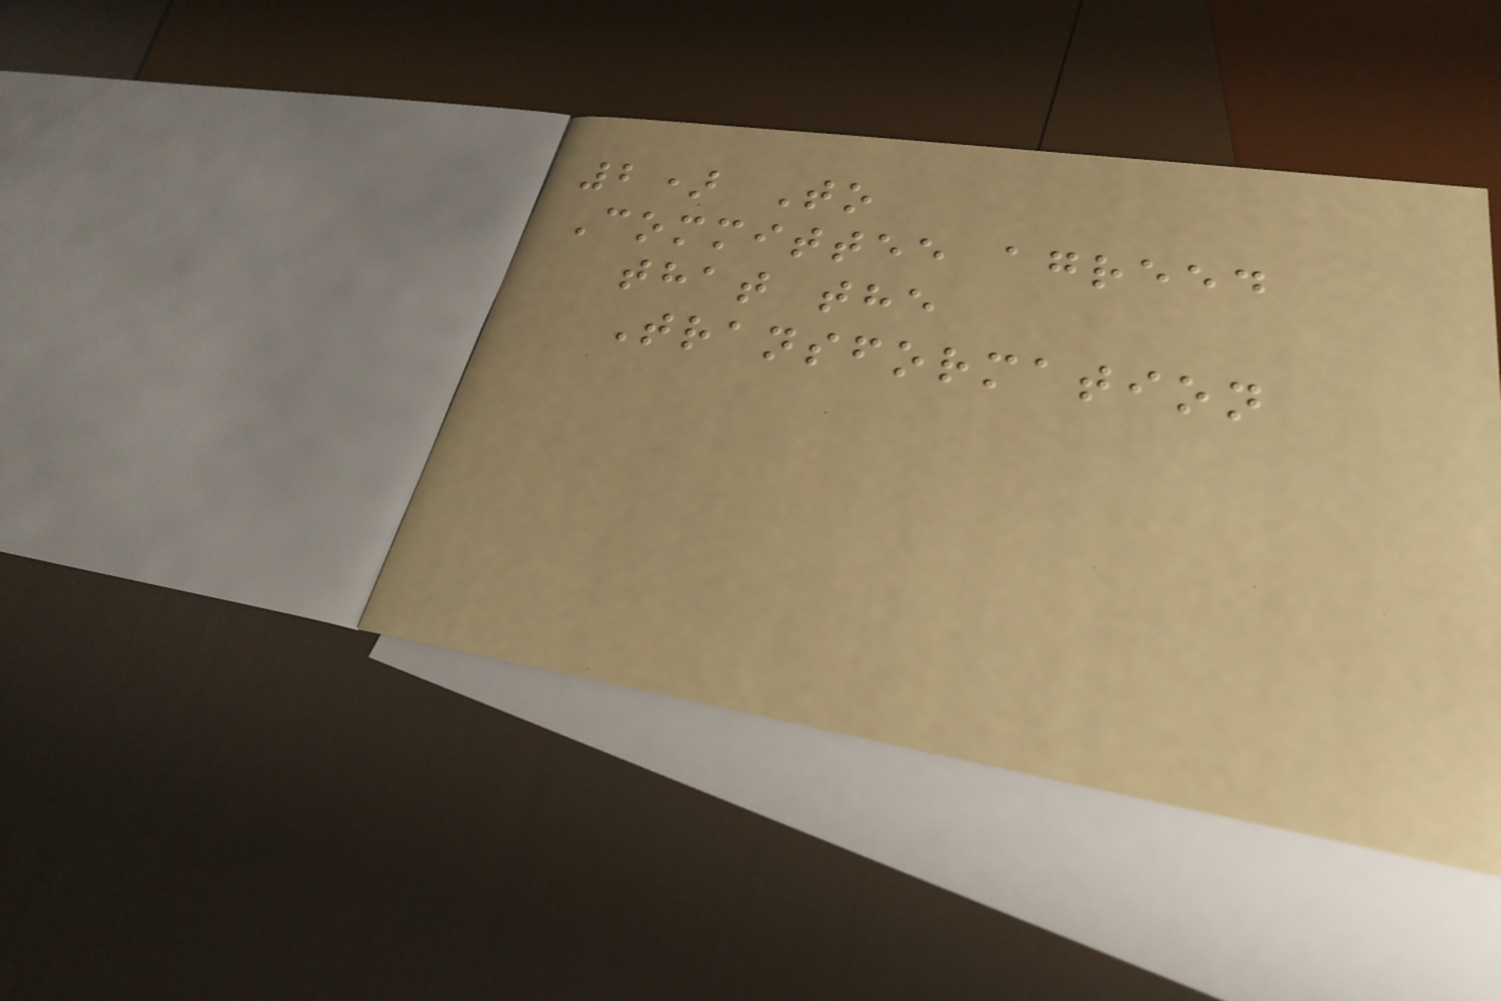2) To
Committee agreed
that the
Transformation
